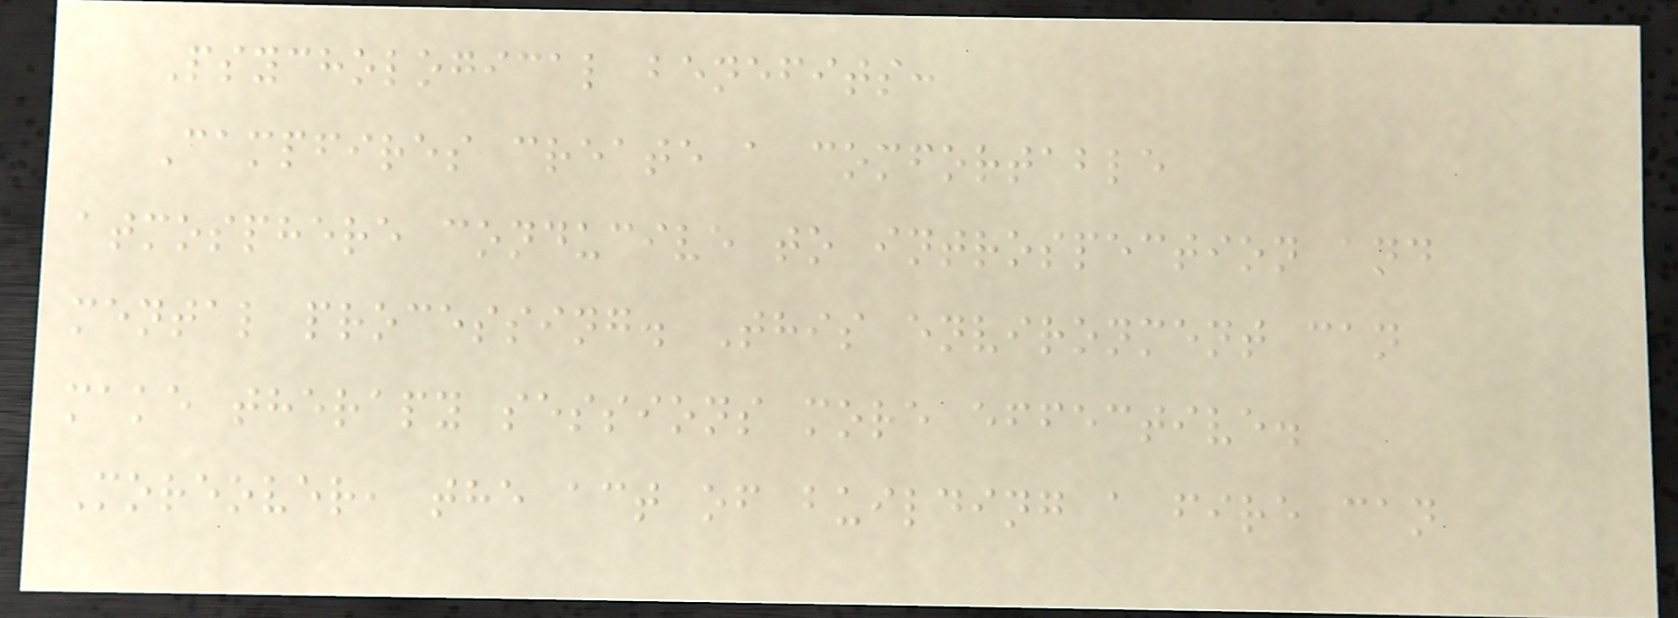Psychological benefits:
Campfires create a comfortable
atmosphere conducive to introspection and
mental processing. This environment can
make therapy sessions more effective.
Moreover, the act of building a fire can
